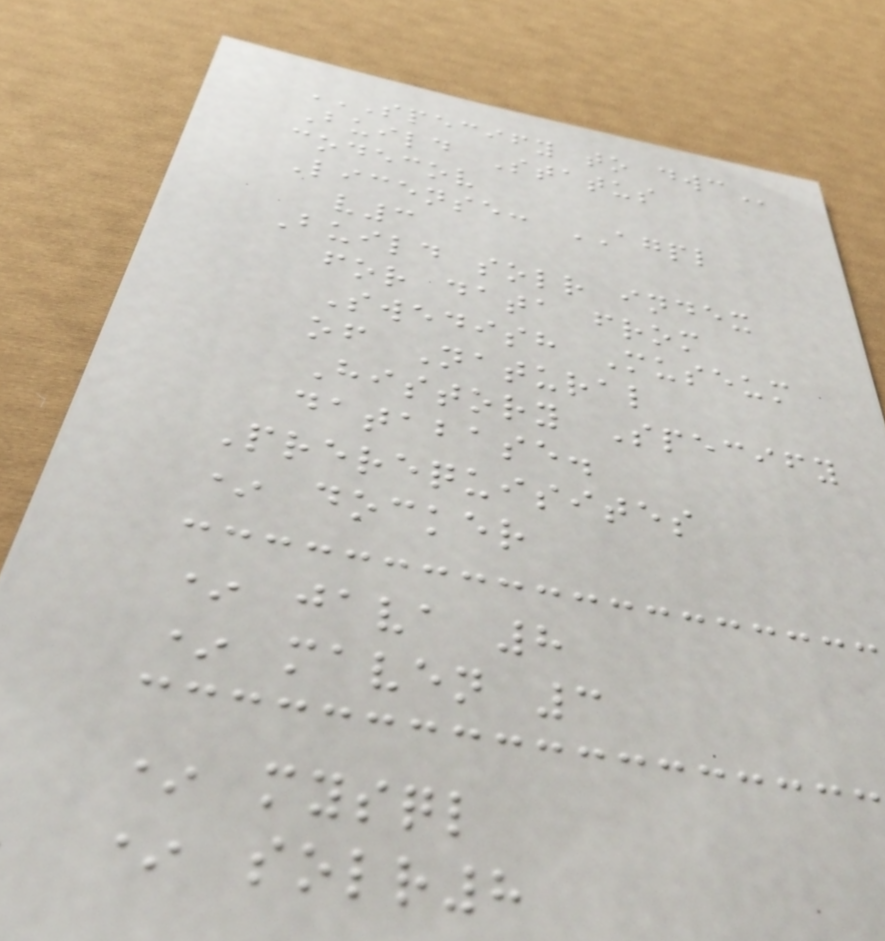SPECIFY TO DWC
Build Status
codecov
License: AGPL
v3
Build solr index
for data from
Swedish Museum
of Natural
History Specify
database.
Prerequisites
* docker
* java 8
* maven 3
* mysql
* solr8
